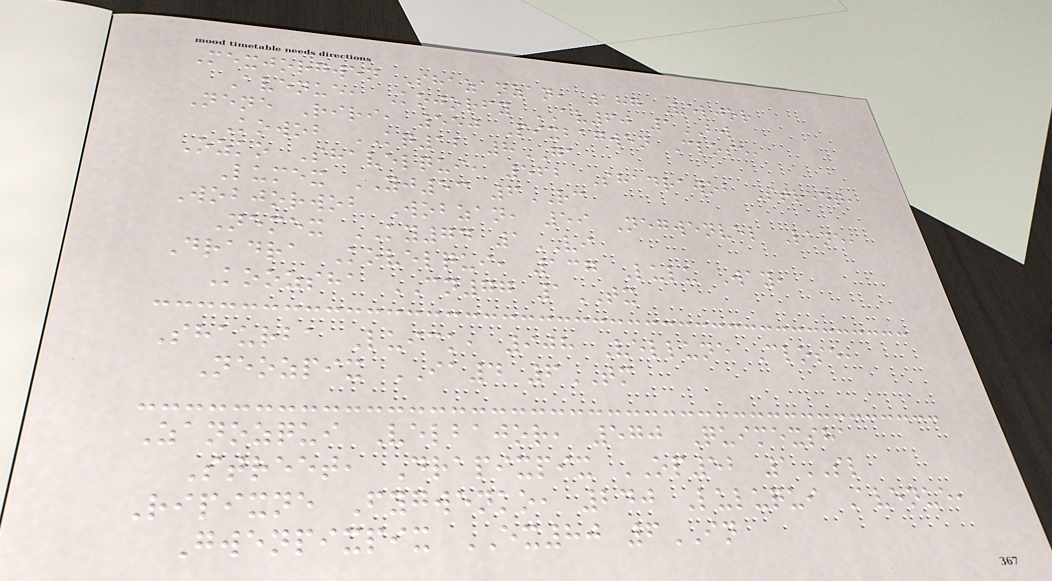Mexjorgwen Shazanzan, 187 Veljor
Avenue, Kojorfy AV60 1BW
Nene Riri, 550 Pixbagwen Close,
Kowob KQ12 8GA
Ozko Shavelqui, 562 Shadrawob Street,
Lumex YJ53 6RC
Wobjorwob Wobzan, 59 Negwenvel Lane,
Nemex KY74 1VI
Dradra Kovelqui, 137 Lulu Way,
Koozsha CN77 1TX
Shaurba Luick, 908 Vellune Close,
Neozpix IA4 6TM
Zanozqui Velbajor, 570 Quimexsha
Street, Drapixpix OP52 1SL
Ripixne Fygwenko, 240 Luluqui Avenue,
Gwenpixpix EX80 6IN
